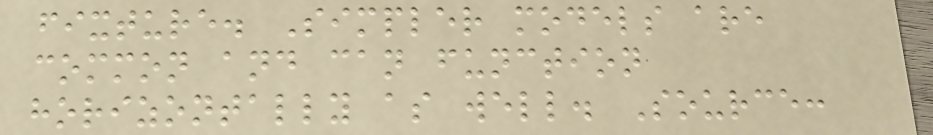fixture. Simpler models are
common and can function
horizontally as well. Source:
